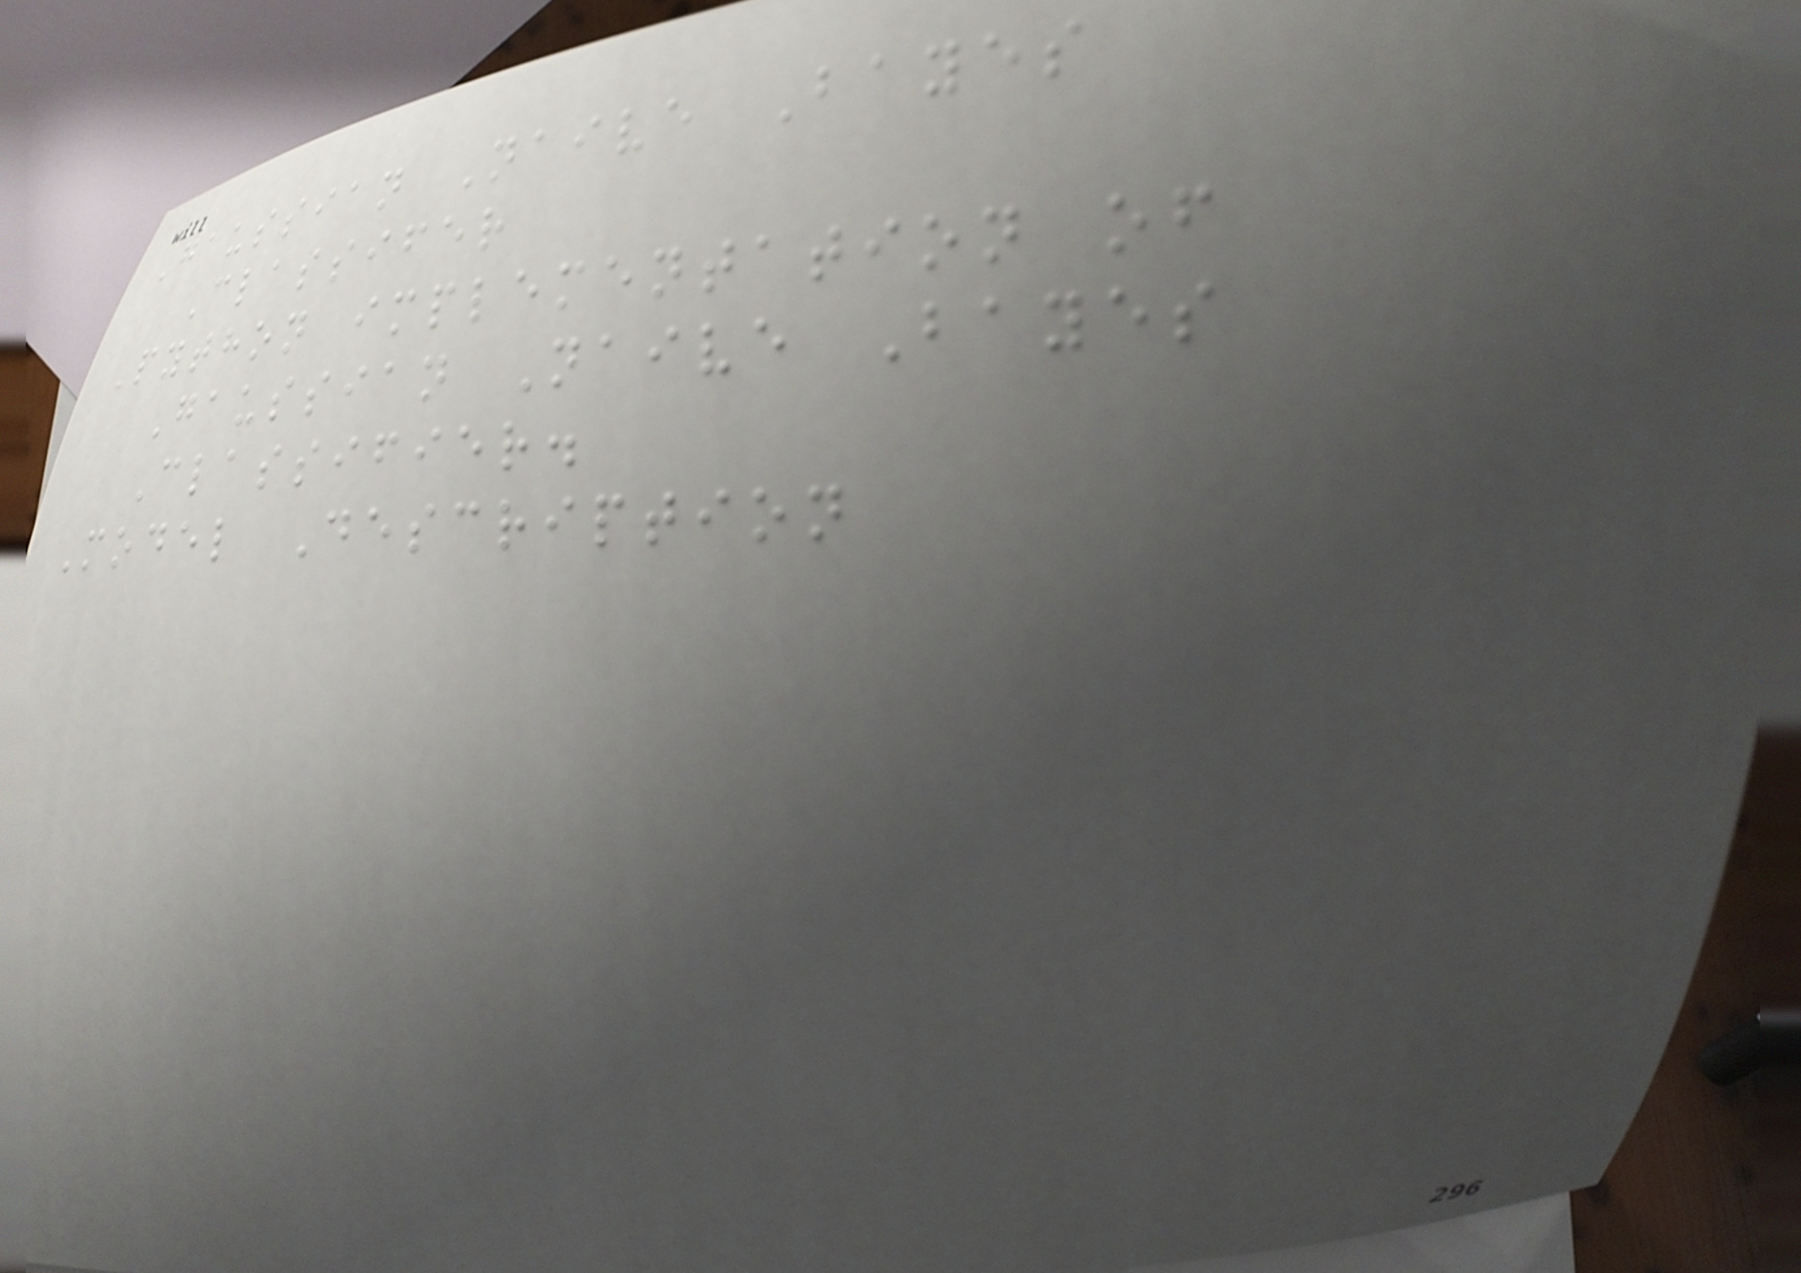Gaussian Naive Bayes
Classifer
Python implementation of
Gaussian Naive Bayes
Classifier.
Model Description
